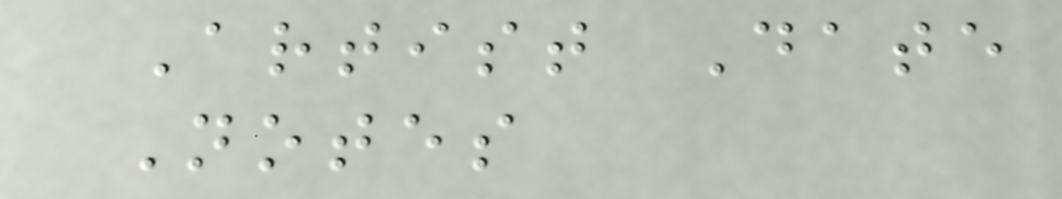Artist Date
Notes
